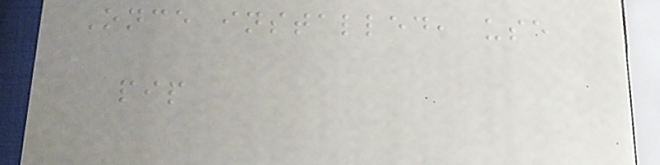Once installed, use
pip
